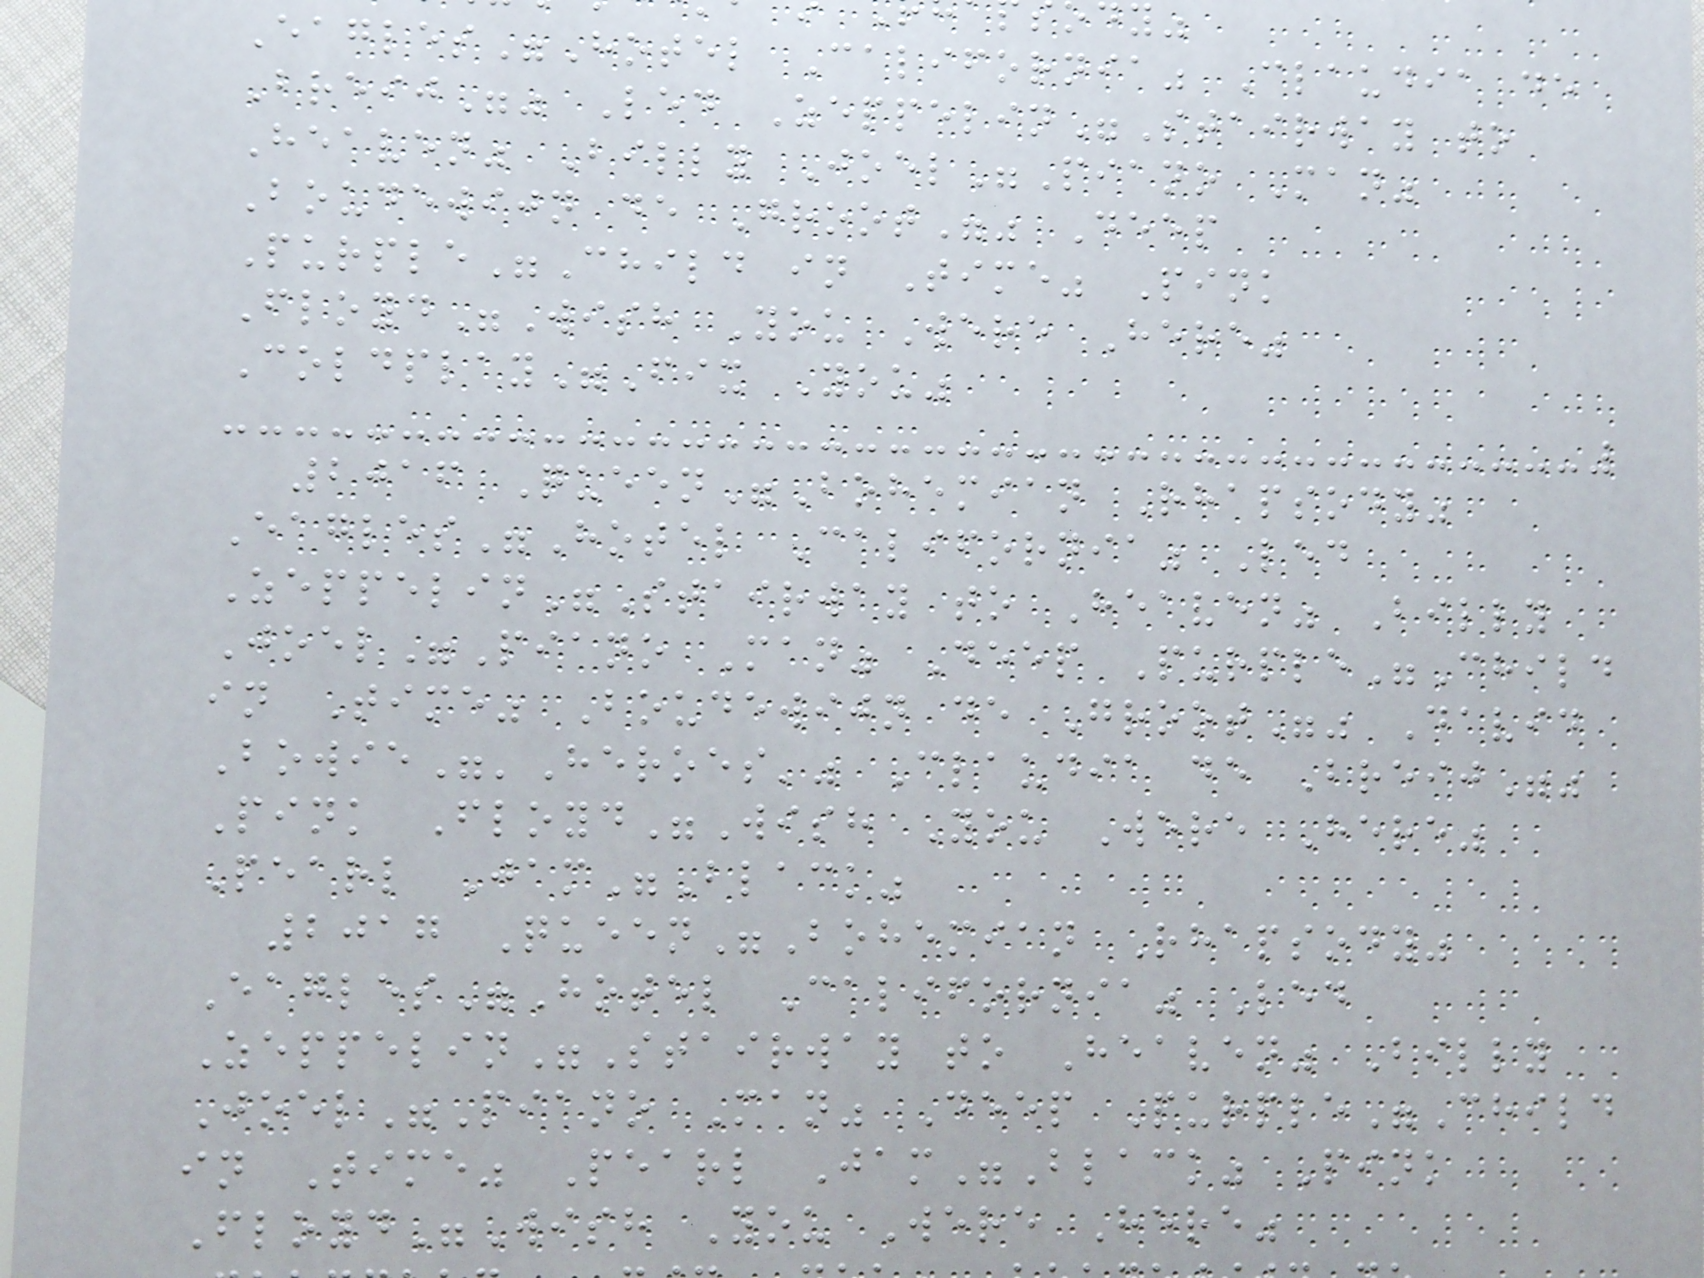Eagles"Hotel California" Claudia de
Breij"" Led Zeppelin"Stairway to
Heaven" Billy Joel"Piano Man"
Boudewijn de Groot"" Deep
Purple"Child in Time" Pink
Floyd"Wish You Were Here"
Coldplay"Fix You"
2016 Queen"Bohemian Rhapsody"
Eagles"Hotel California" Led
Zeppelin"Stairway to Heaven" Billy
Joel"Piano Man" Deep Purple"Child
in Time" Boudewijn de Groot"" David
Bowie"'Heroes'" Claudia de Breij""
Pink Floyd"Wish You Were Here"
Pearl Jam"Black"
2017 Queen"Bohemian Rhapsody"
Eagles"Hotel California" Led
Zeppelin"Stairway to Heaven" Billy
Joel"Piano Man" Deep Purple"Child
in Time" Pearl Jam"Black" Pink
Floyd"Wish You Were Here"
